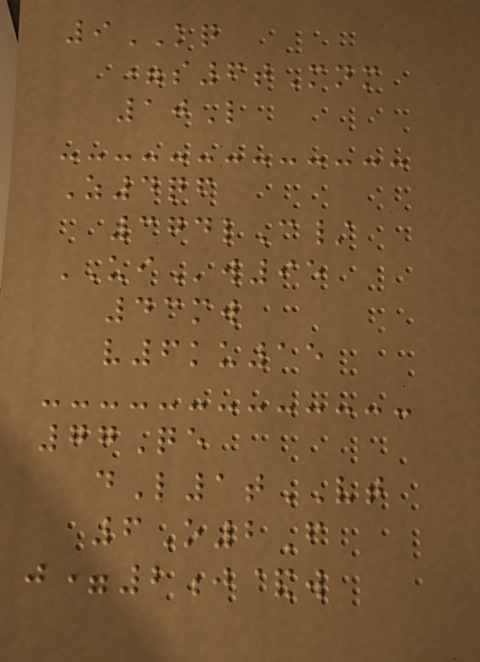9KQ
=s6tMnm
10L
Z4qf
374lC/
UIw95
43mw
v6ku15
77Qe
dL1tVT
6O2F
j=2j&w
